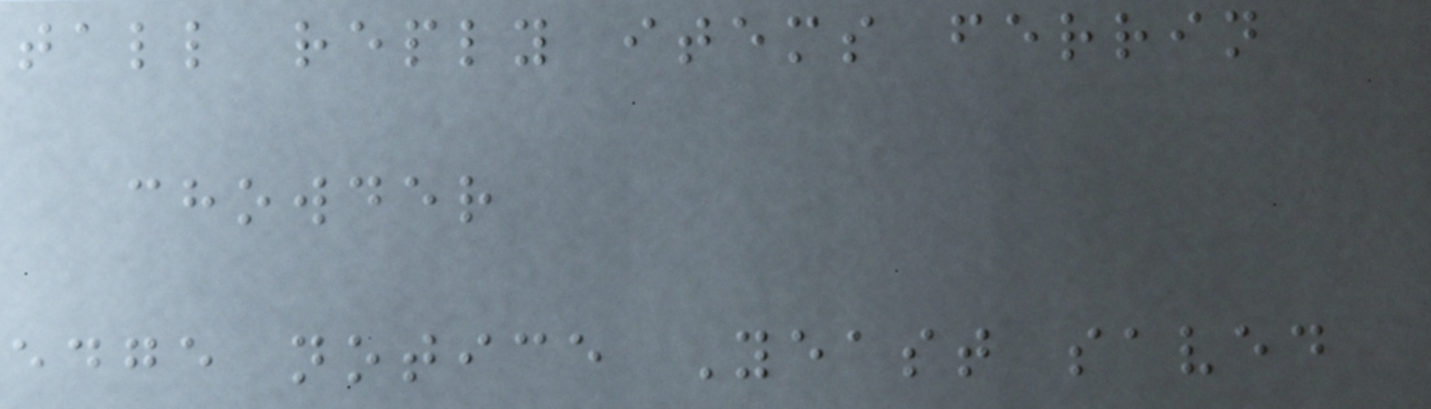tall reply items ferrin
chowder
edge notice Yeast saved
